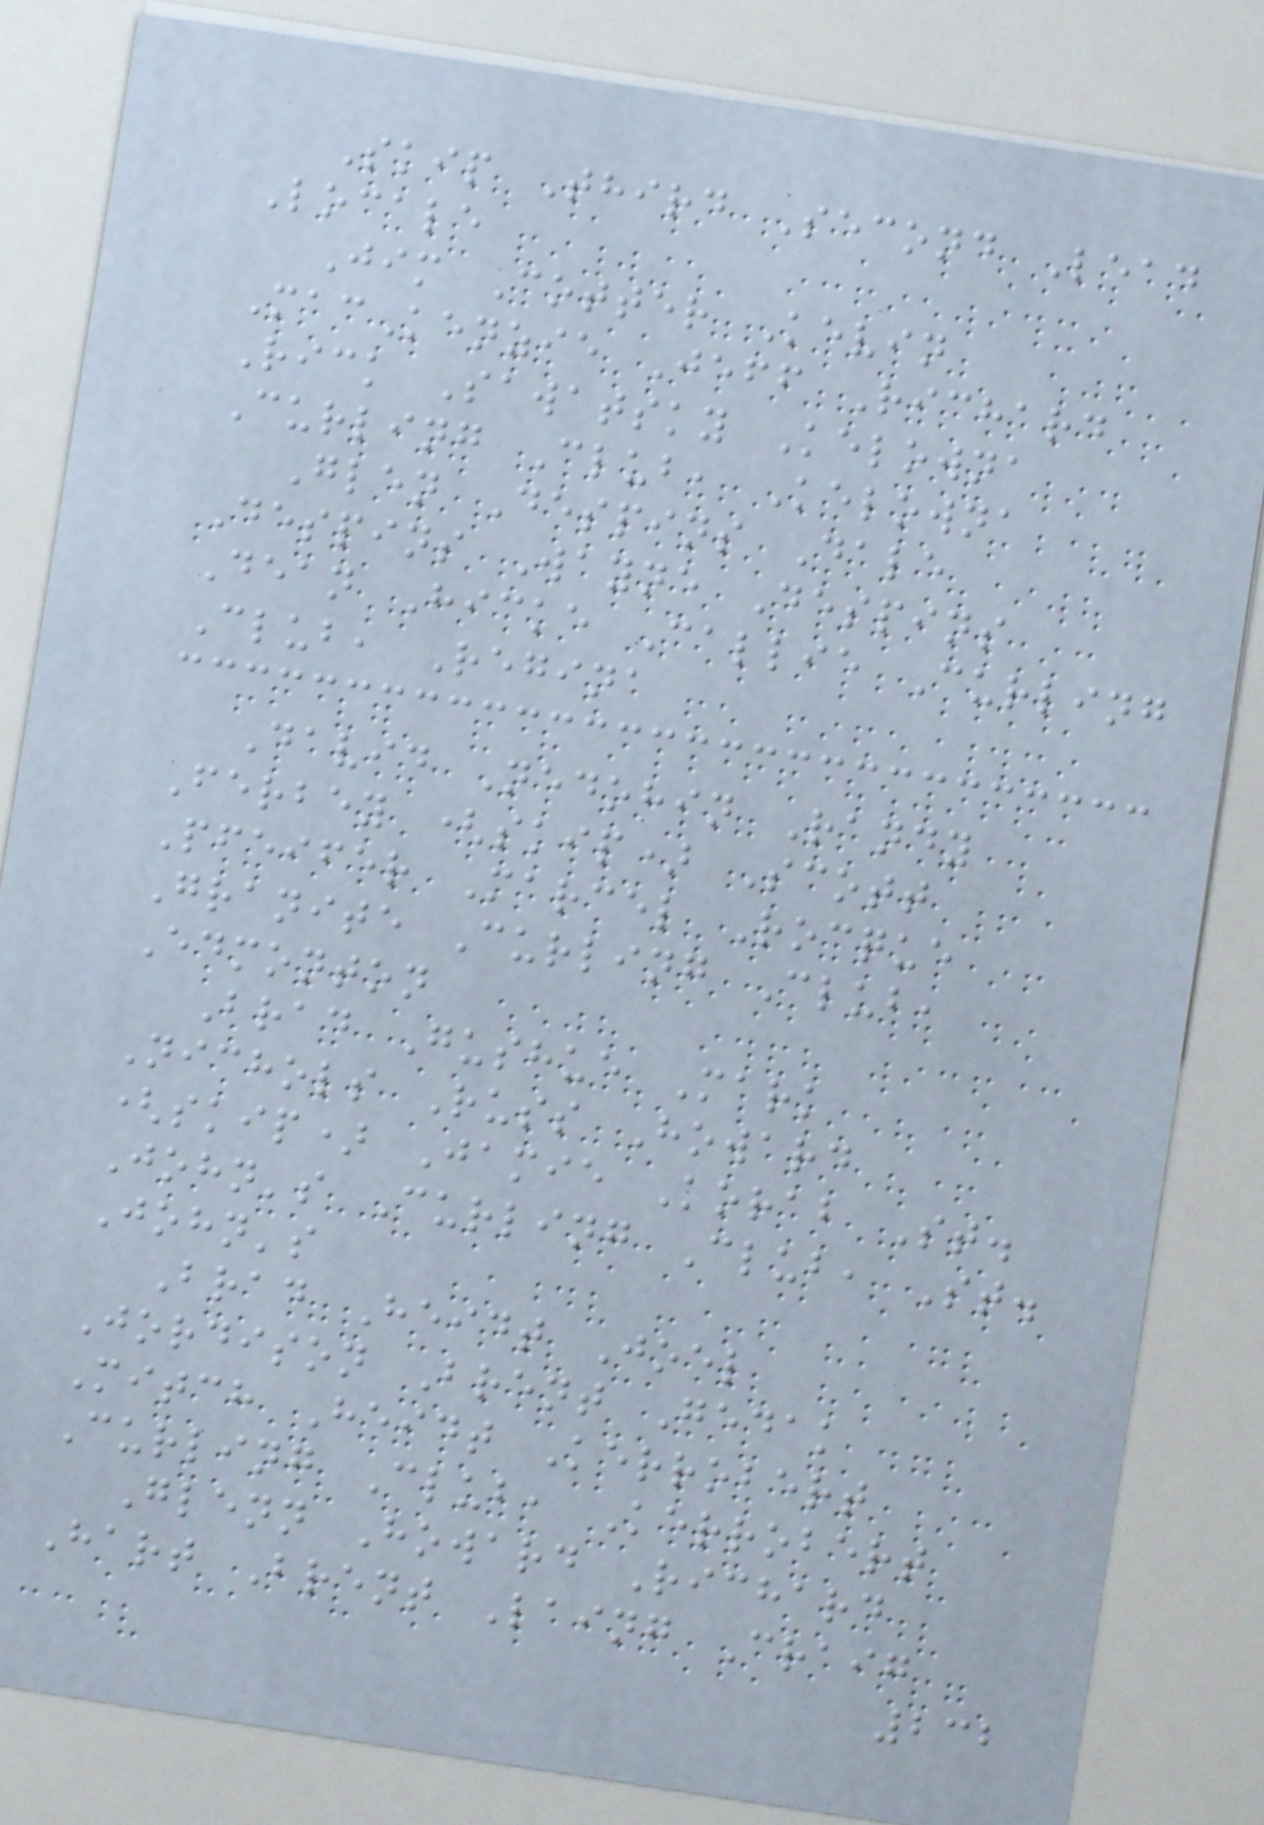Skip Third Second Lead
Locale
Jim Cotter Kevin
MacKenzie Jeff Richard
Rick Sawatsky Kelowna
Curling Club, Kelowna
Glen Despins Dale
Despins Wayne Despins
Dean Hicke Callie Curling
Club, Regina
David Nedohin Randy
Ferbey (skip) Scott
Pfeifer Marcel Rocque
Granite Curling Club,
Edmonton
Brad Gushue Mark
Nichols Russ Howard
(skip) Jamie Korab St.
John's Curling Club, St.
John's
Brad Heidt Joel
Jordison Brent Gedak
Mitch Heidt Kerrobert
Curling Club, Kerrobert
Glenn Howard Richard
Hart Brent Laing Craig
232
